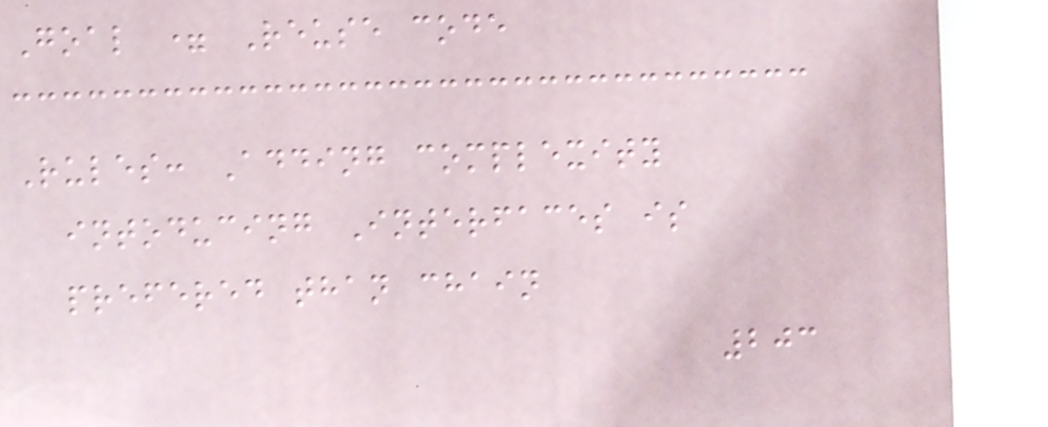Goal = Reuse code
Rules: Adding complexity
intoducing Interfaces is
prefered than chain
203
